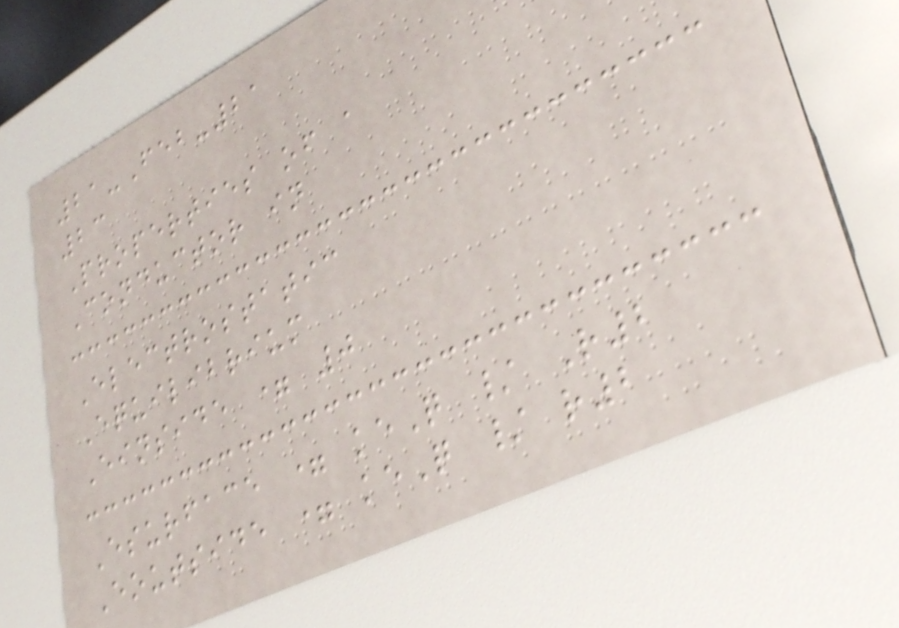21-Feb-21
23
Properties of a
Conductor in
Electrostatic
Equilibrium
Einside = 0
Esurface = keQ / R2
Eoutside = keQ / r2
